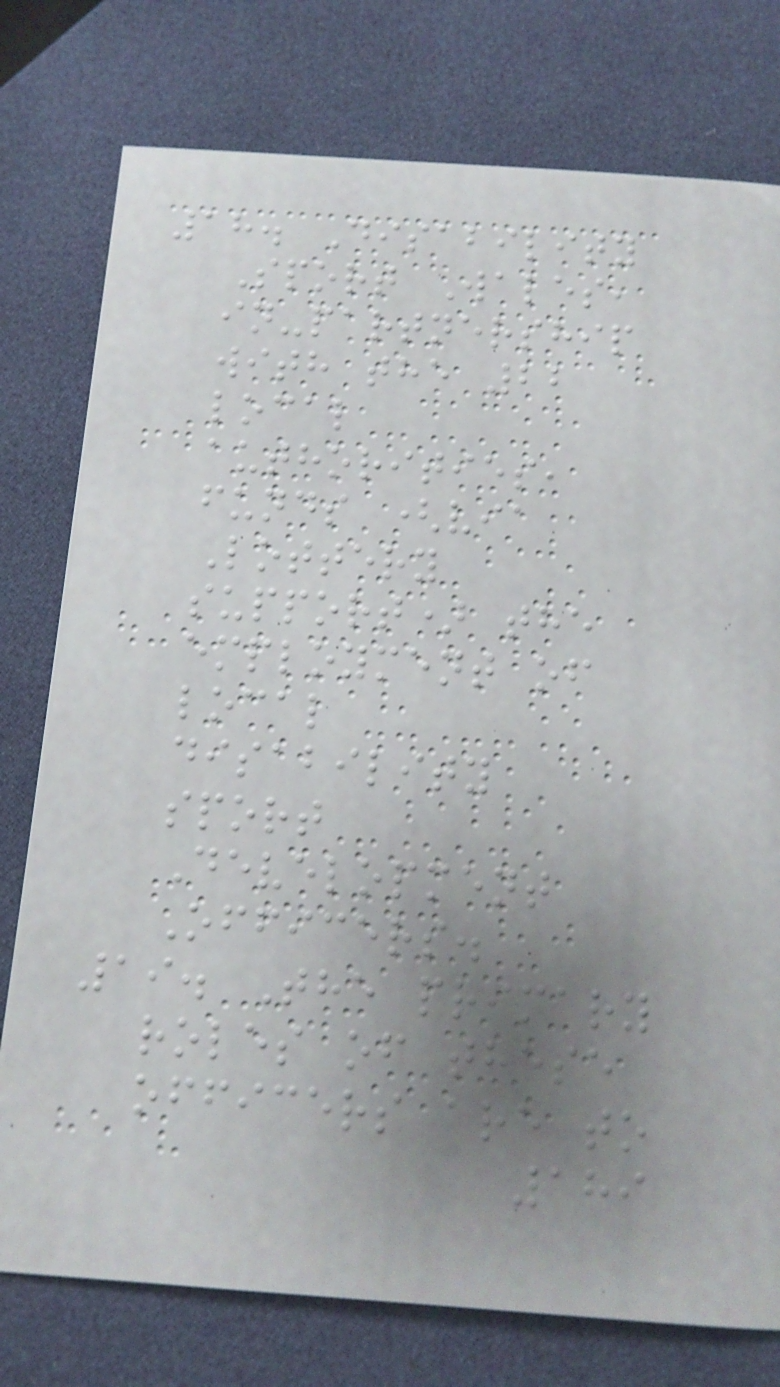18. Disability
Sport Wales,
in-partnership
with the 22
local
authorities,
funds (via
Lottery
support) the
employment of
local
disability
sport
Development
Officers.
19. The primary
roles of these
officers are to
189
